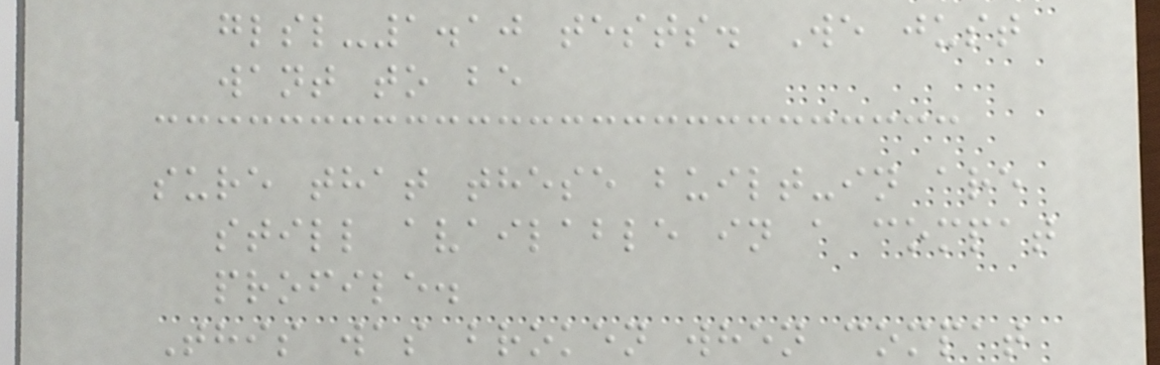glsl-1.10 tests. We just
want to be
sure that these built-in are
still available in a compat
profile.
This was broken when compat
